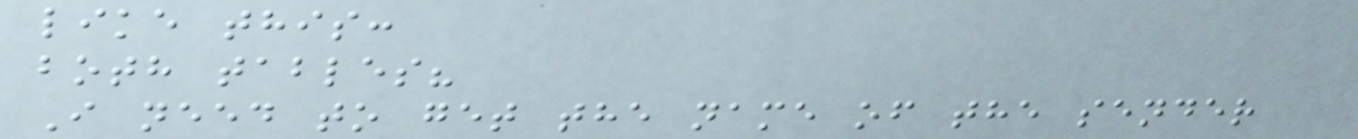like this:
both tables?
I need to get the name of the sender
